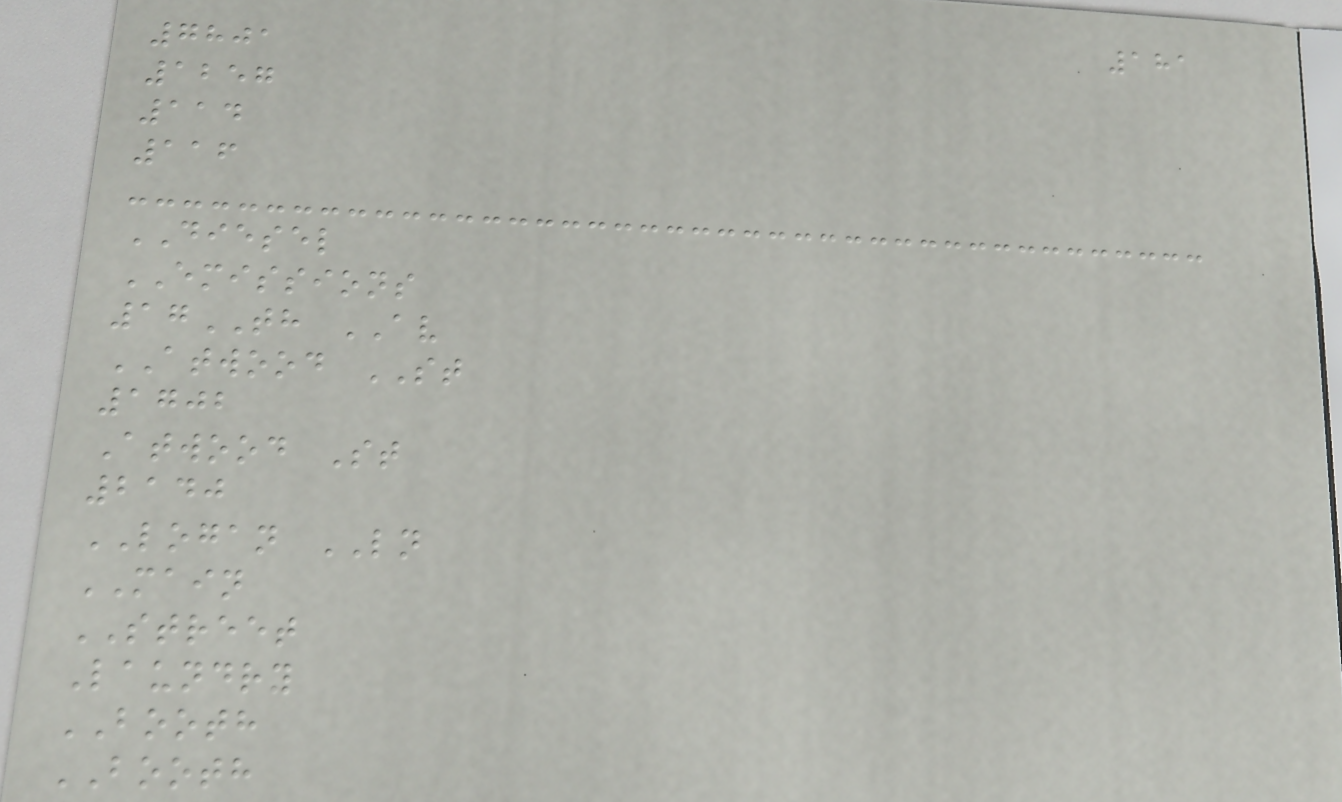181
7801
1257
114
116
DIESEL
EMISSIONS
17TH AV
ATWOOD ST
1702
Atwood St
2140
LOGAN LN
MAIN
STREET
Laundry
BOOTH
BOOTH
